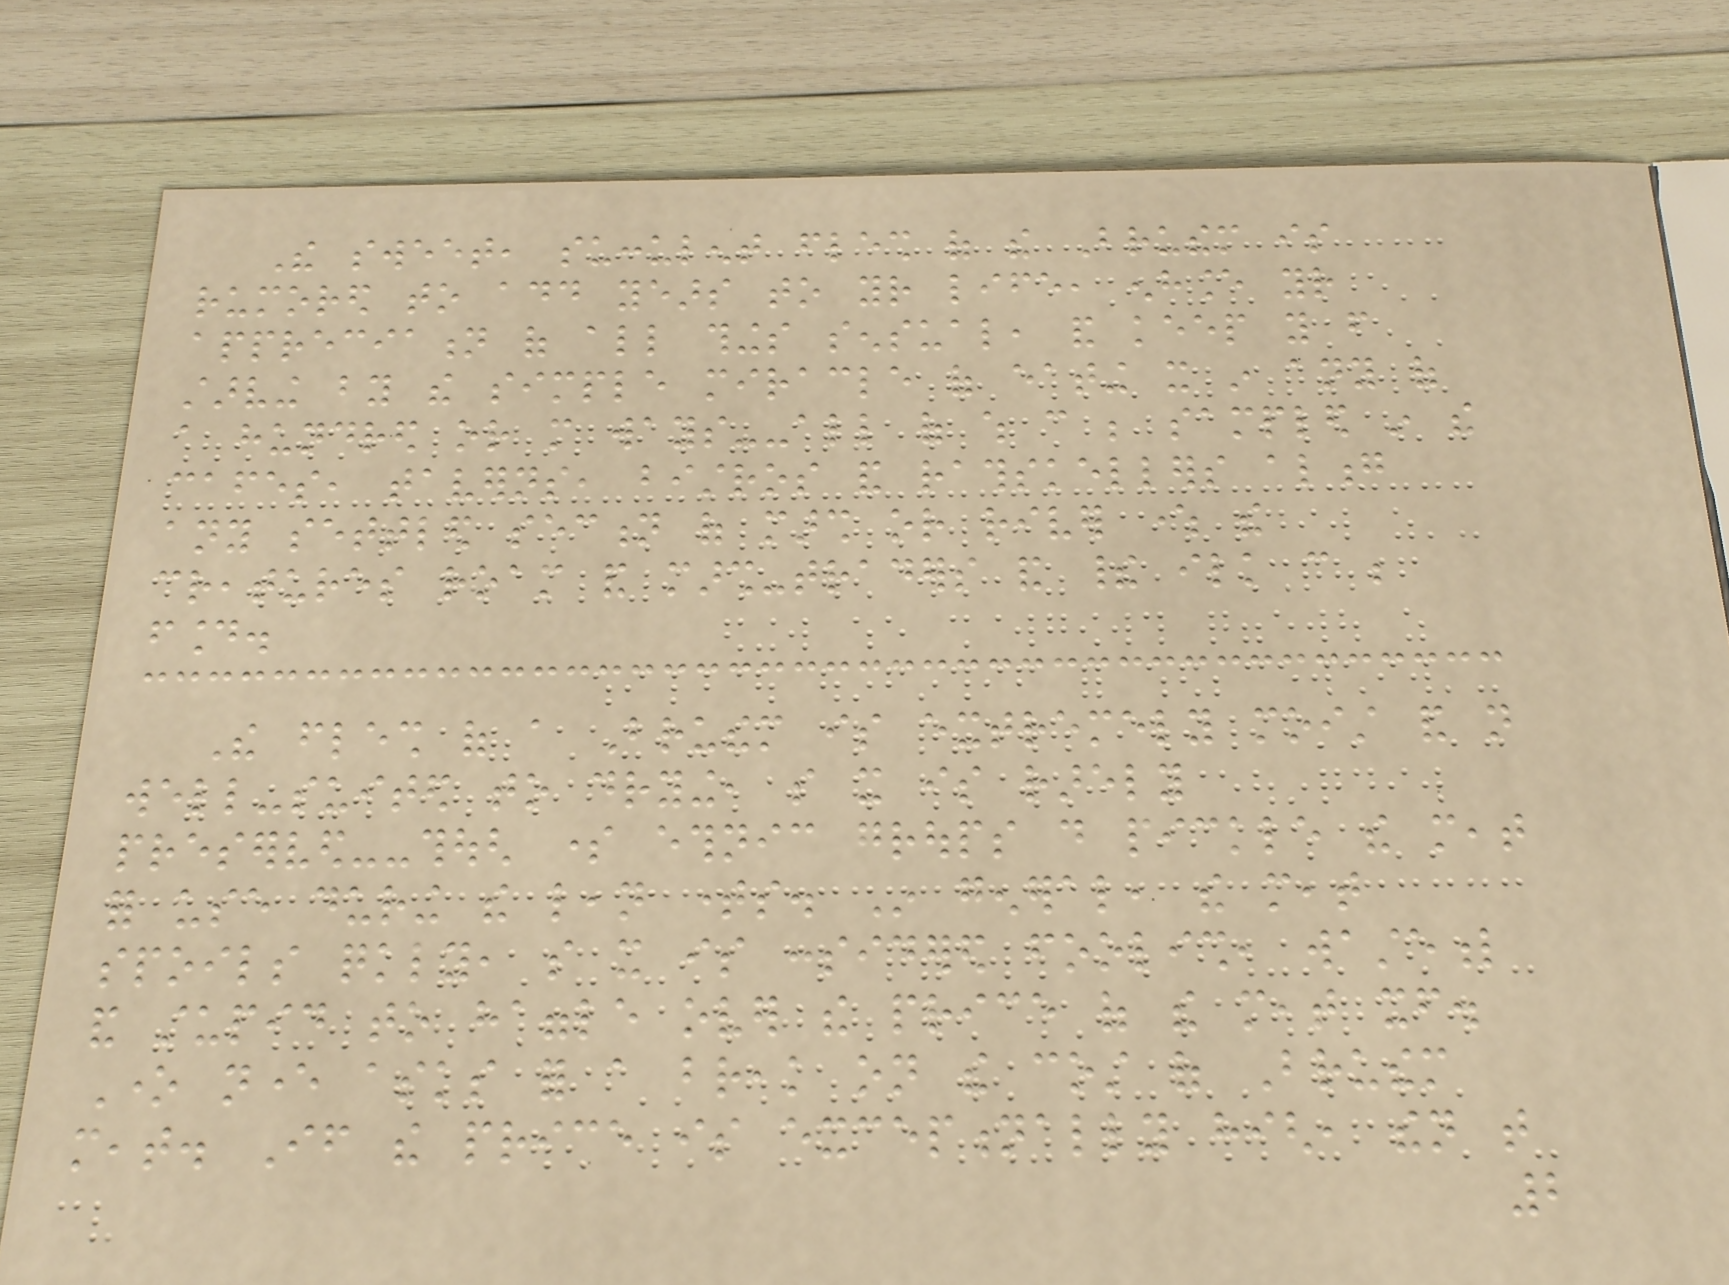The sweet, succulent flesh of the Bruthem is
rumored to add years to your life, enhance your
appreciation of all things sensual, and keep you from
starving by the simple miracle of eating it in any of
a hundred or more ways--all of which can be sampled in the
cafes, taverns, bistros and rathskellers along
any settled section of marsh or river where the
creatures roam and marsh-traders and their ilk can be
found.
The flesh of a Bruthem is extremely moist and not
well-suited to drying, so it is rarely
preserved--though some ethnic groups do pickle the meat
for use during the lean times. In general, the meat
spoils quickly, so it is considered foolish, wasteful
and stupid to haggle over the price of the meat itself.
One never asks for a break on the cost of Bruthem
meat. If the price is exceptionally high, then that
2
